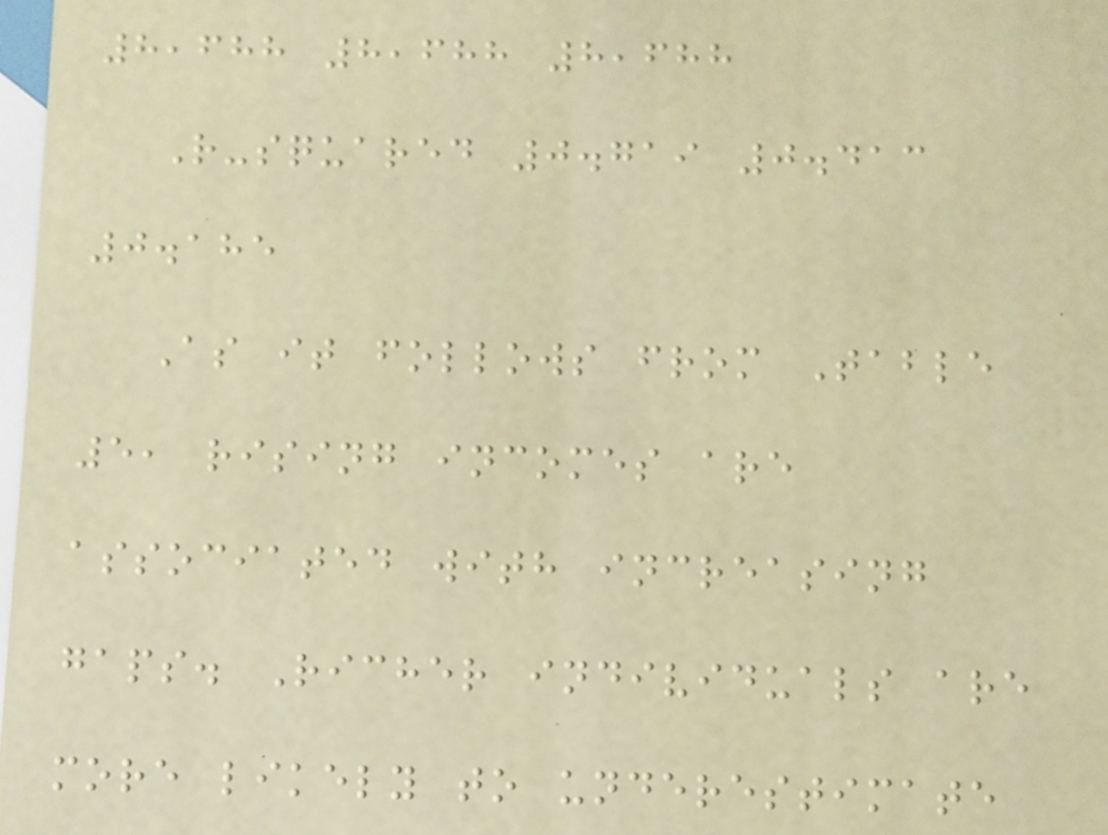8,688 8,688 8,688
R-squared 0.719 0.413
0.185
As it follows from Table
5, rising incomes are
associated with increasing
gaps. Richer individuals are
more likely to underestimate
